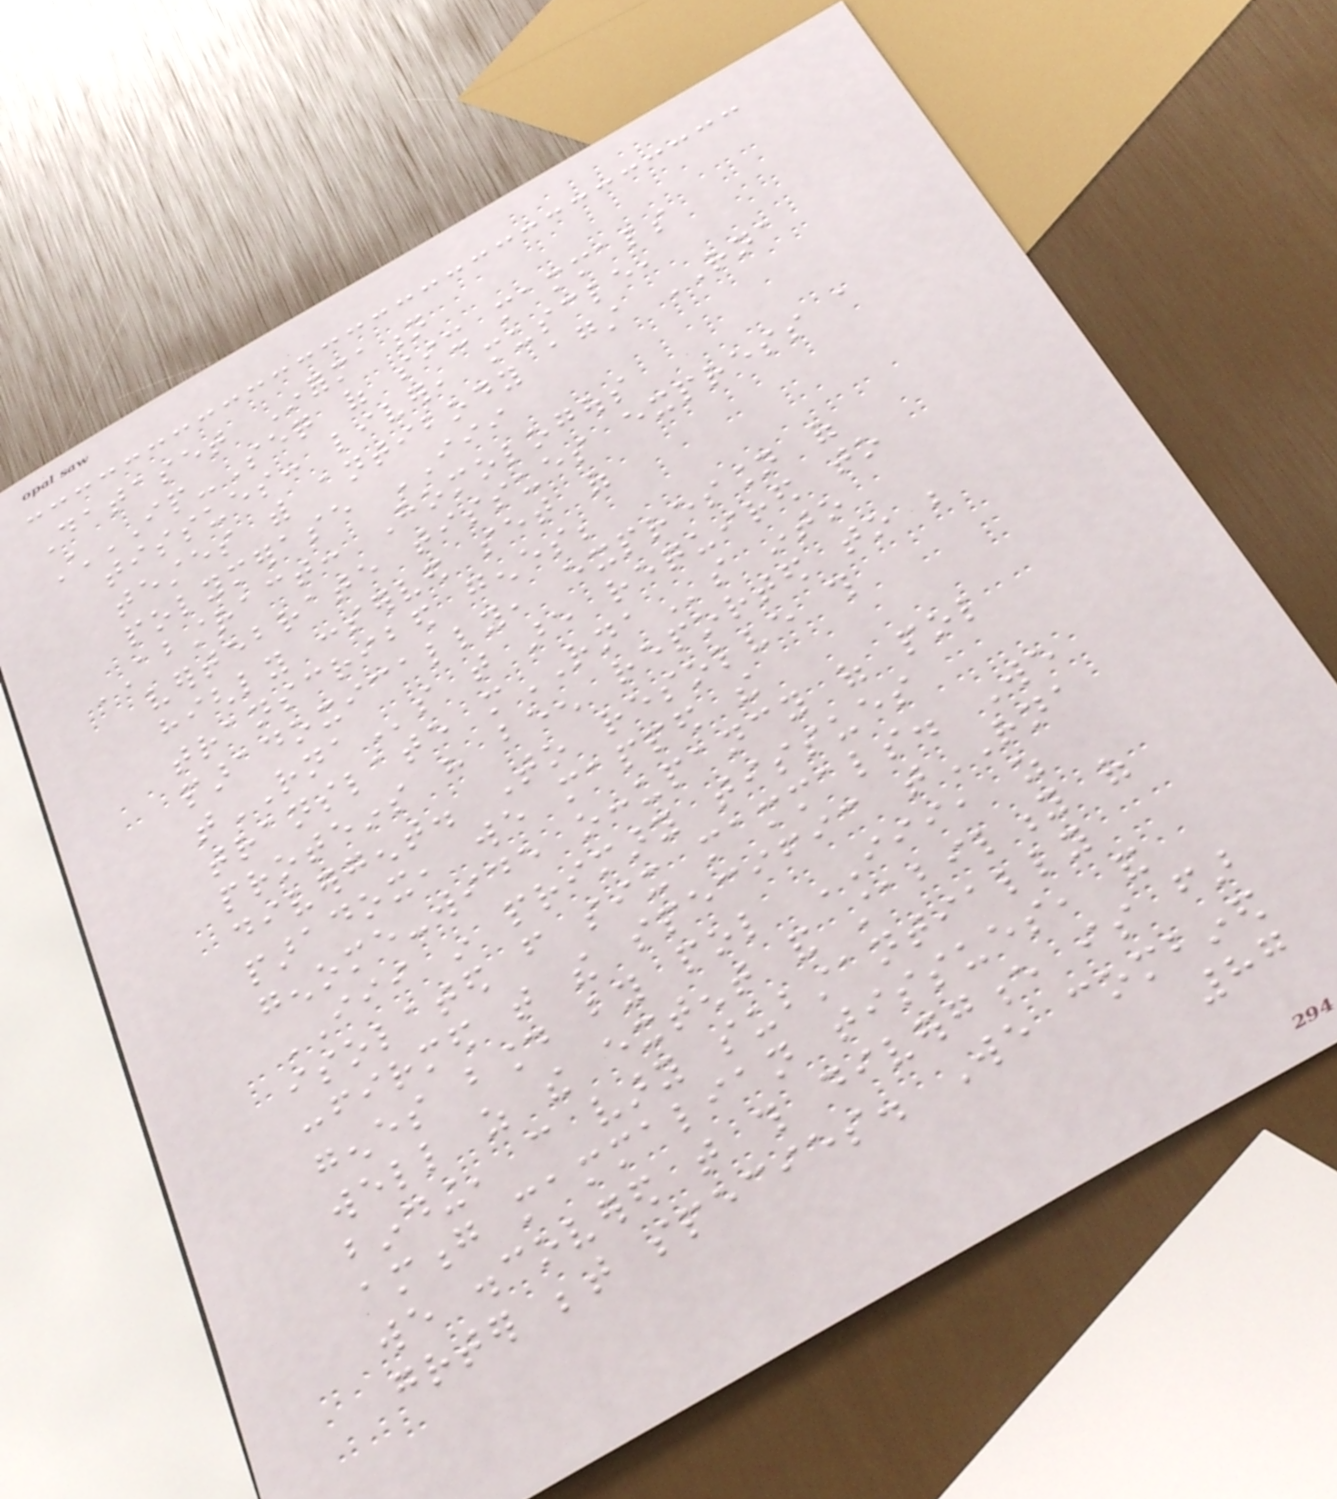Dataset Information
ChIP-Seq of six mammals
tissues: liver, muscle,
testes with antibody against RNA
polymerase III
ABSTRACT: Homologous
vertebrate tissues express a
highly conserved set of
transcribed genes;
paradoxically, expression of
tRNAs that are required to
translate mRNAs into
proteins have been reported to be
divergent. To resolve this
paradox, we mapped the
genome-wide occupancy of pol
III in primary tissues
isolated from six mammals. We
confirmed that the specific tRNA
genes bound by pol III, as
well as the extent and stability of
binding, can vary substantially
among mammalian tissues, and
we discovered that this divergence is far
greater between species. We combined
87
